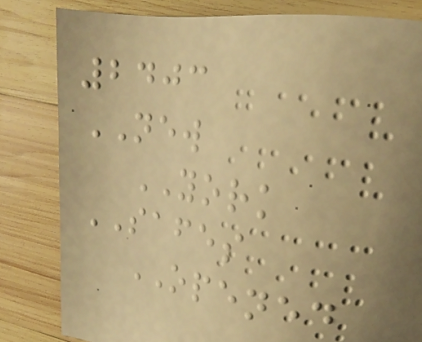2403
NEW
YORK
SAFES
OPENED
